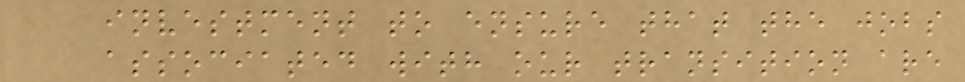investment to ensure that the jobs
associated with our transition are
